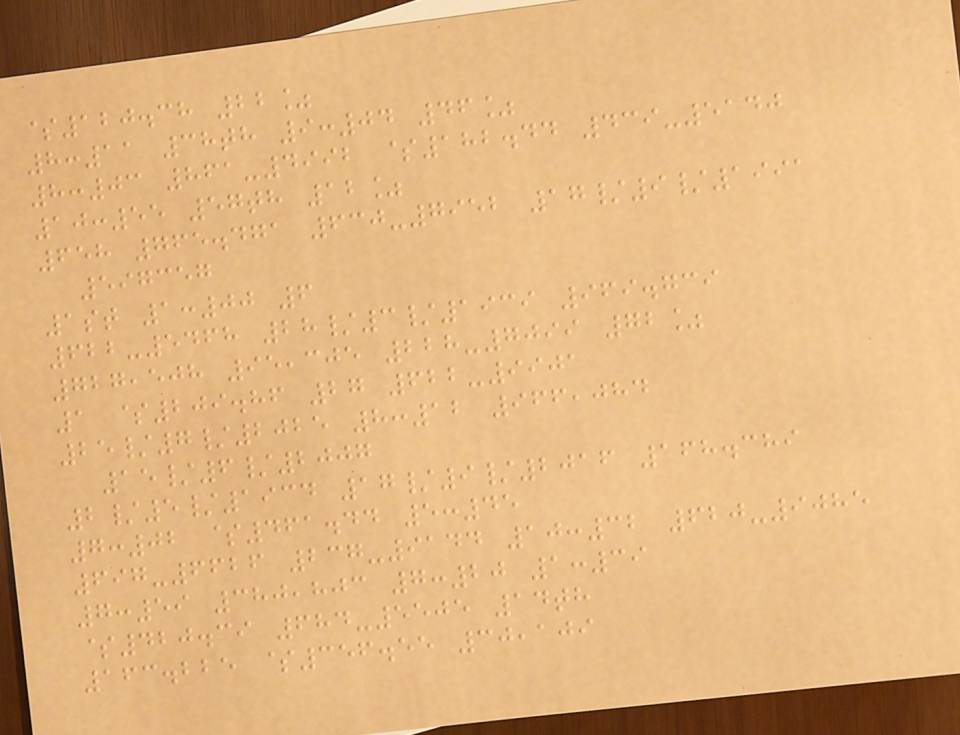$120.38 22%
8:11 38th 9:04 46%
8:03 861-4992 $182.44 439-5140
10:55 57th 12%
658 765.471 630-7952 17/9/1991
597357
1st 1:00 6
622-5468 28/3/1939 969.739
727,508 95,305 228-7099 72%
1 $209.86 27 622-9901
25/7/2025 8:12 966,084
15/6/2007
2/5/1934 17/9/2016 168.389
7:02 $461.44 5:45
697-6626 237-9144 10:32 620-9085
7:59 380,803 7:20 1:39
$420.39 684-5505 14th
163.225 $356.55 30,109
